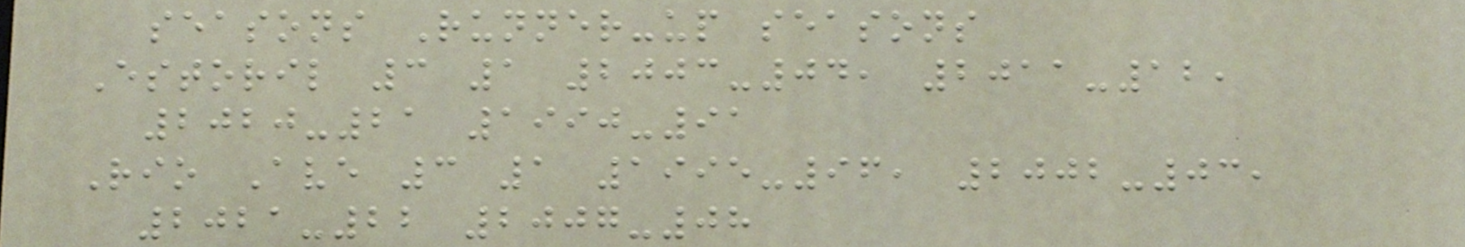seasons Runner-up seasons
Estoril 3 1 2003-04, 2011-12,
2020-21 1990-91
Rio Ave 3 1 1995-96, 2002-03,
2021-22 2007-08
